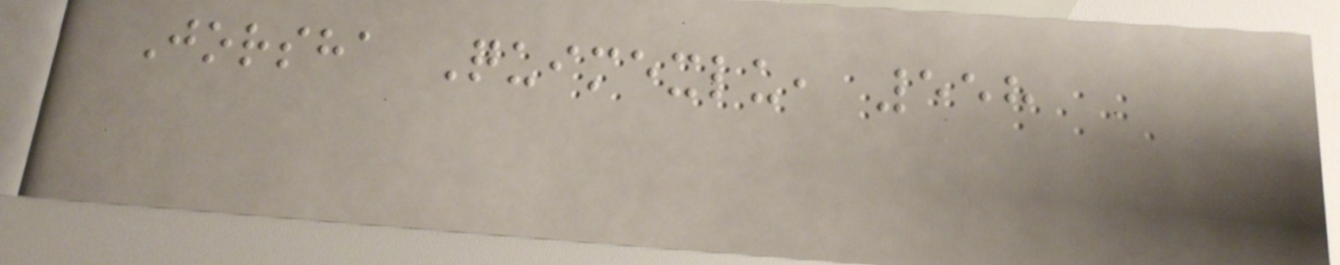Jorsha Quimexlu, 558
